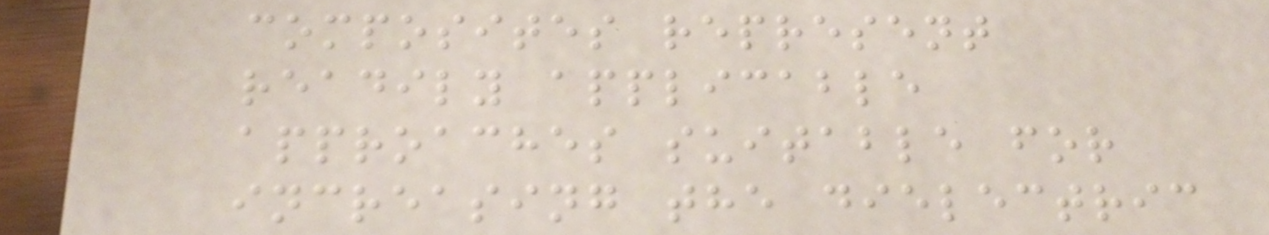composites represent
readily applicable
approaches suitable for
increasing the dielectric
